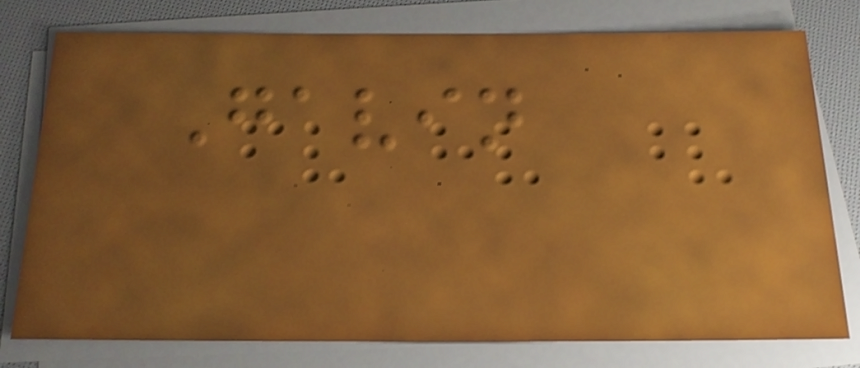Gavin
